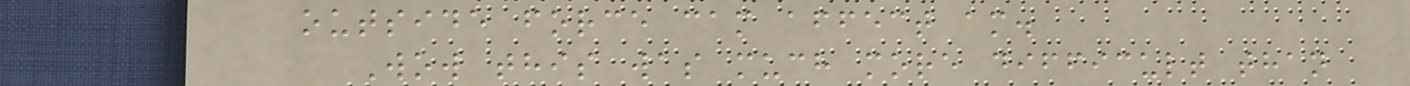outside force cam affect am.
Wow this was much more difficult than
